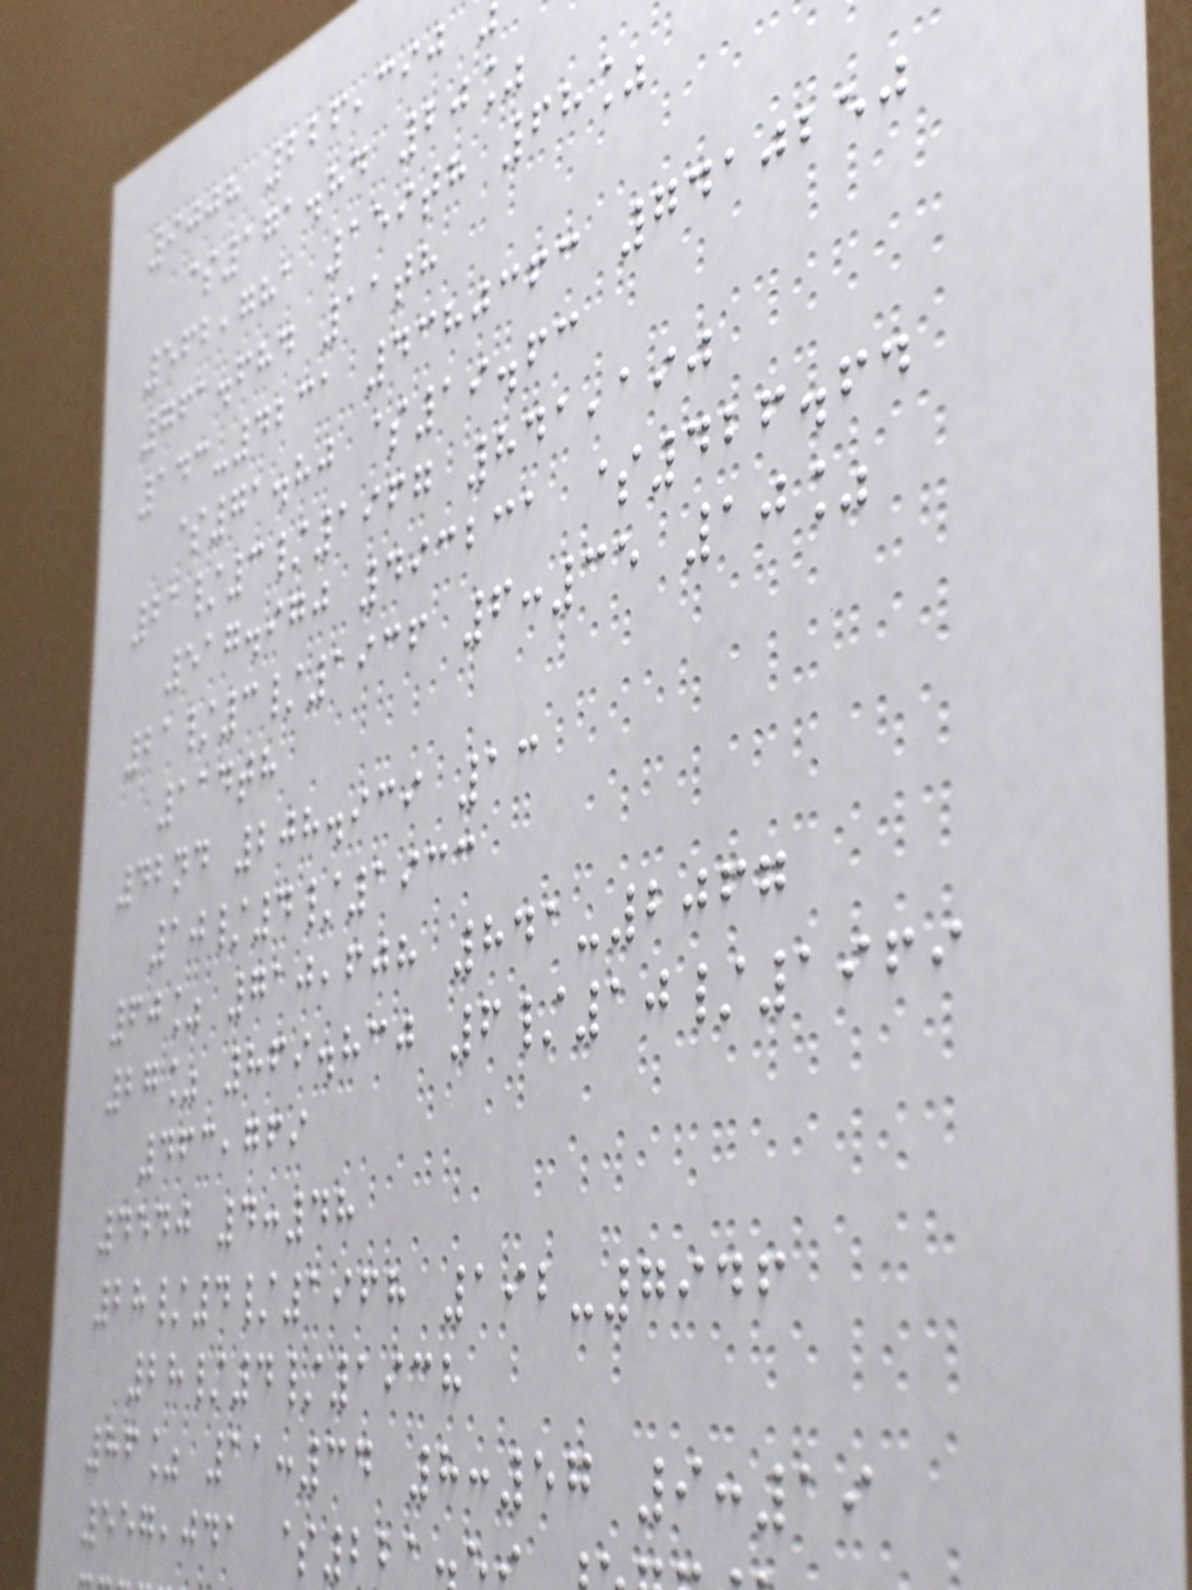9008 226,390
$171.84 20%
562,781 159th 68%
761.684 11th
143-4231 4380363 7410250
$71.80 $19.63
21/3/1967 841,190
517.970 493231 $426.64
21/3/1936 6:35 10%
114th
42nd 208.939 13
10/4/1933
60% 710,608 841-2067
27% 869.830 6/10/1969
463,769
4540 4:48
28/4/1968 192-7946
28/4/1938
86% 11:34 8:57 9:19
557,041 $221
